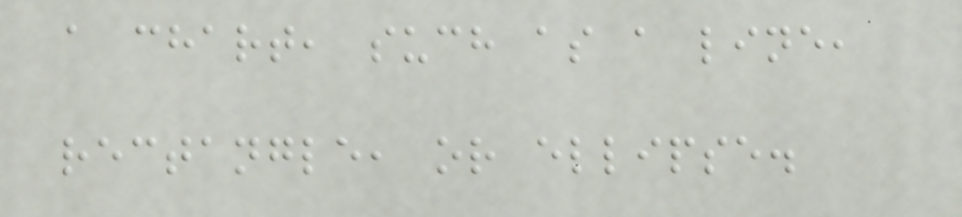a chart, such as a line,
rectangle, or ellipse.
